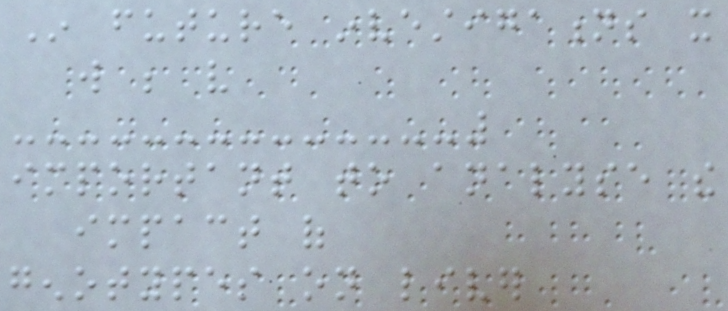In future investigations it
will be very
important to analyse the
impact of
genotypes on liver
